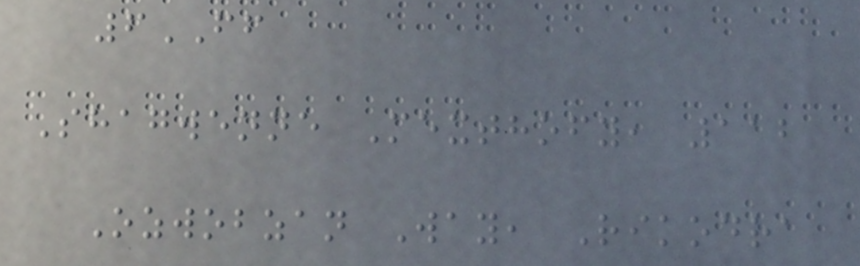6FF
Shagwenne Mexthofy, 112
Ozwobzan Way, Rikodra
